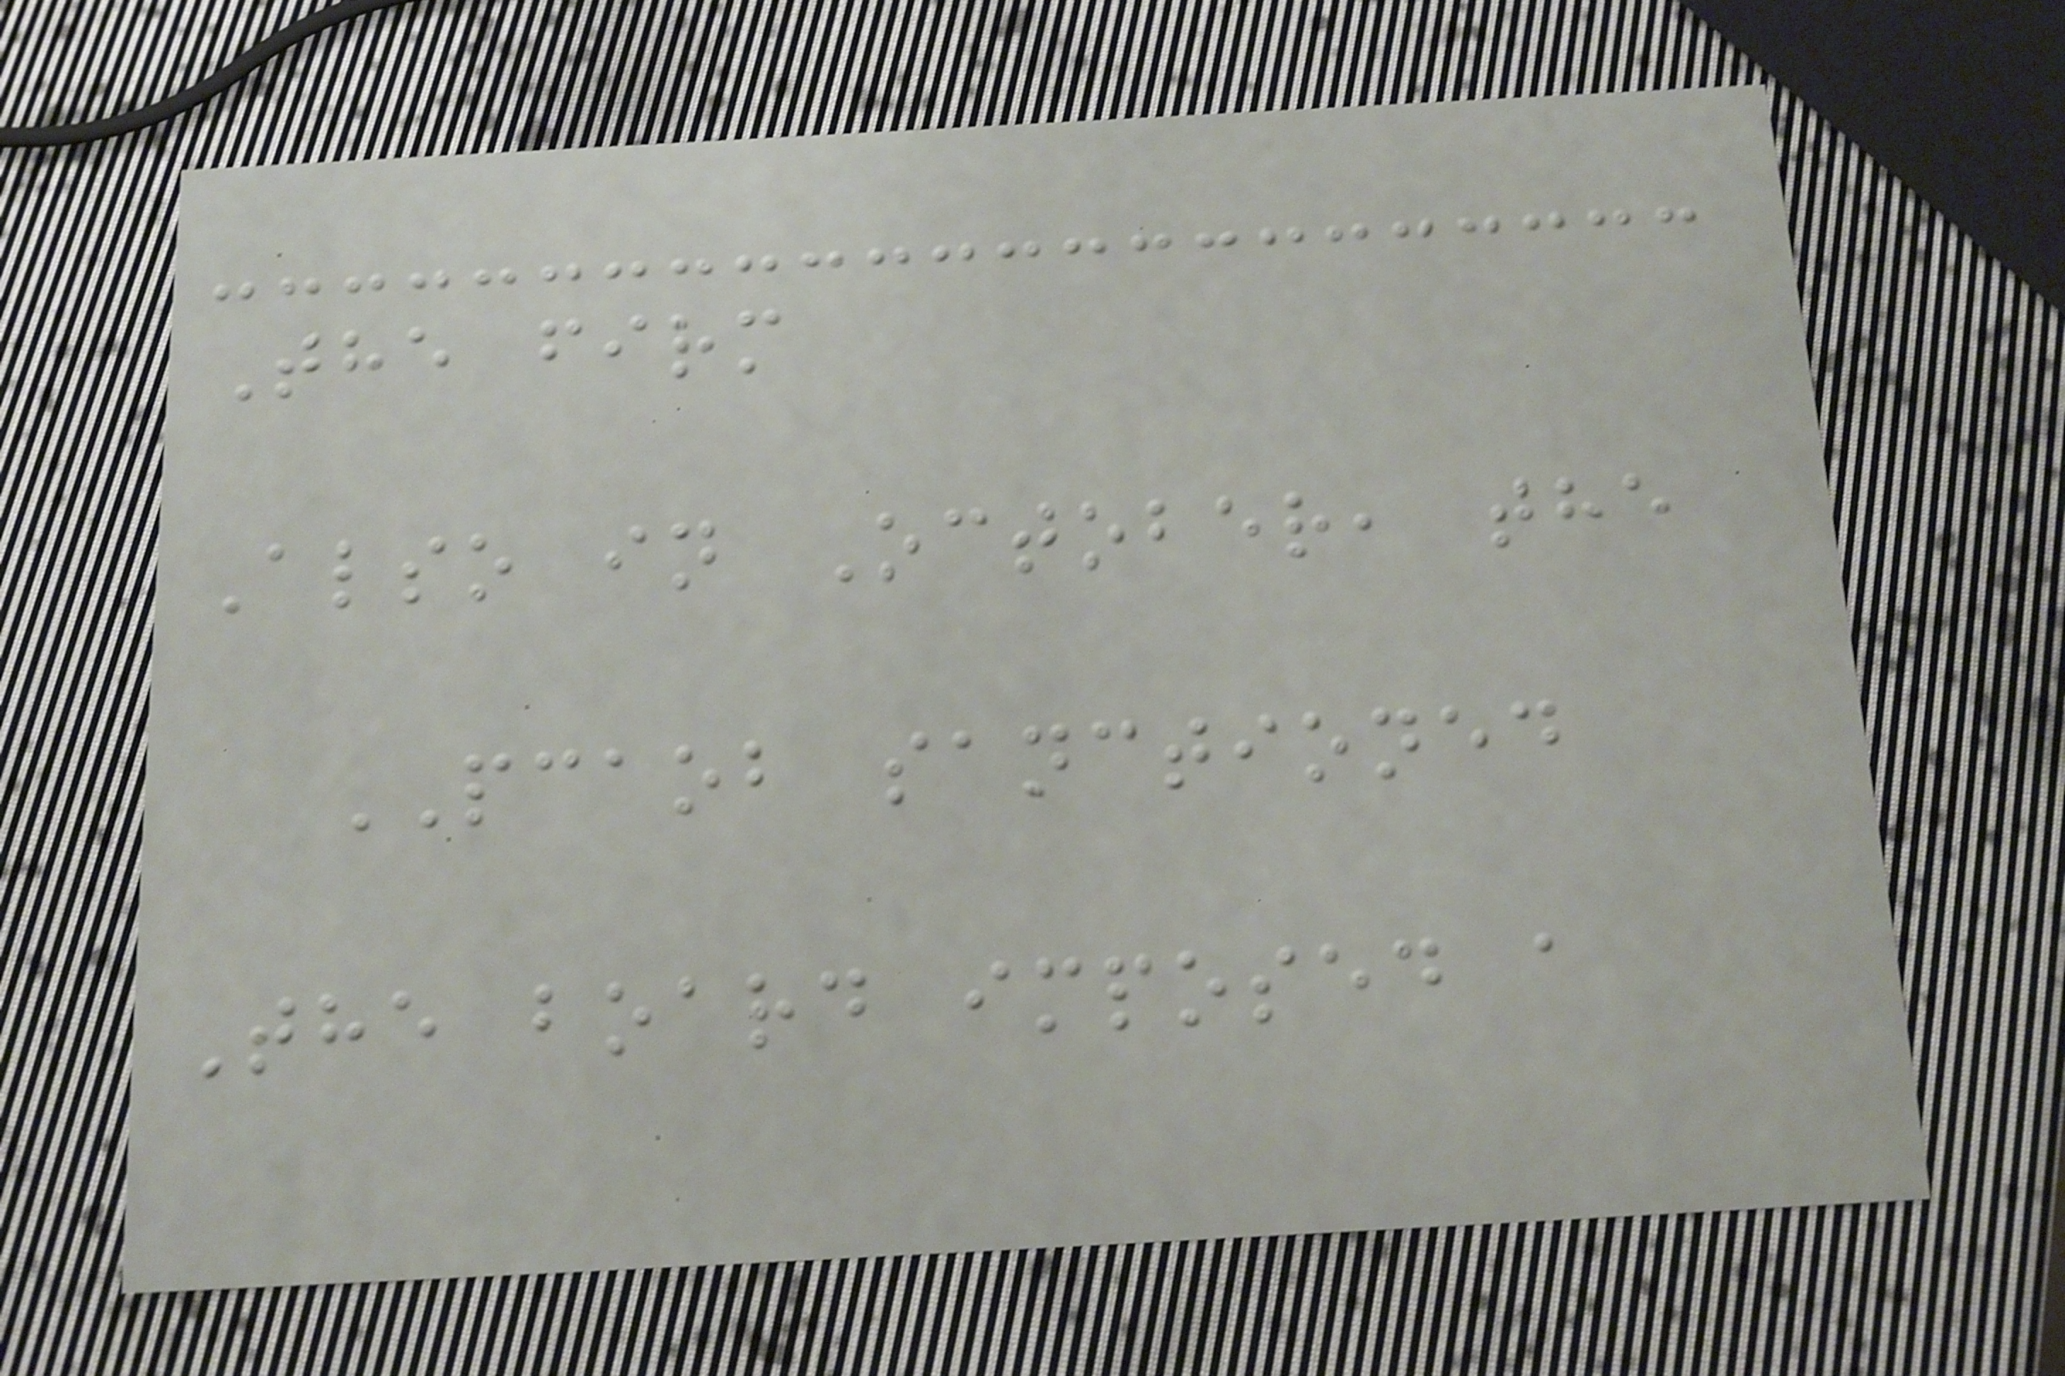The firm
Also in October, the
PCAOB sanctioned
The board imposed a
